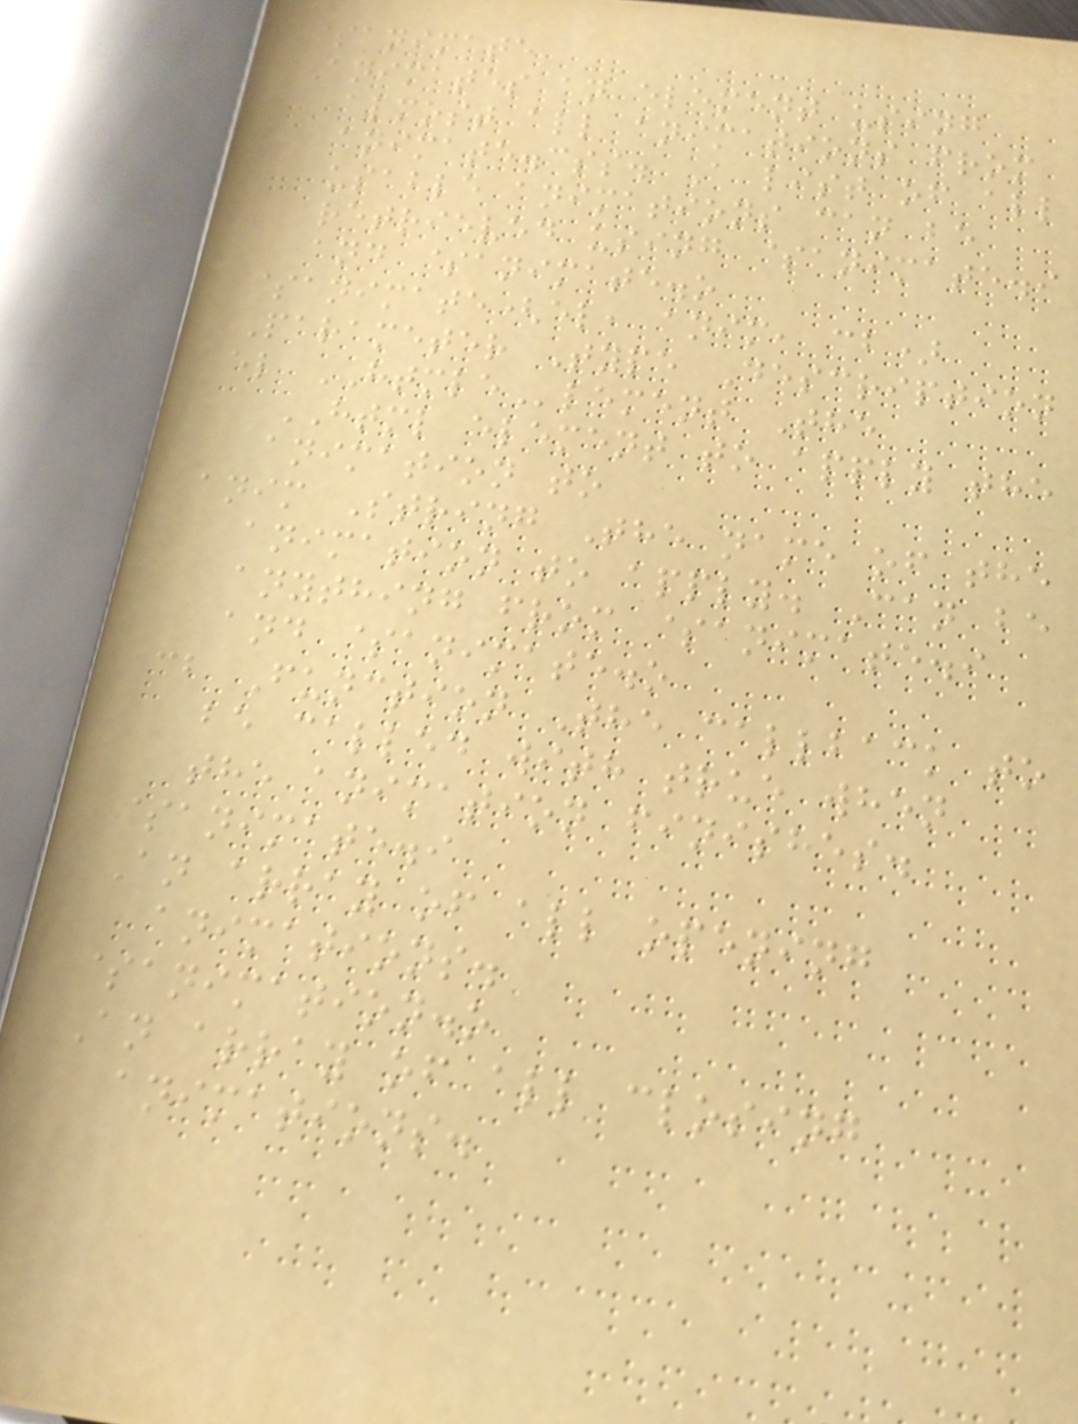$animate
Animates an element using
almost all animations from
animate.css. A list of all
usable animations can be
retrieved using $animate.i
and $animate.o
$animate(el, anim, cb)
Parameter Type Description
el HTMLElement The
HTML element to apply the
animation to
anim String The name of the
animation to apply. Can be
anything from $animate.i
and $animate.o
cb Function The callback to
be called with true when
the animation finishes.
$animate.i
An array of all opening
animations.
$animation.o
An array of all closing
animations.
